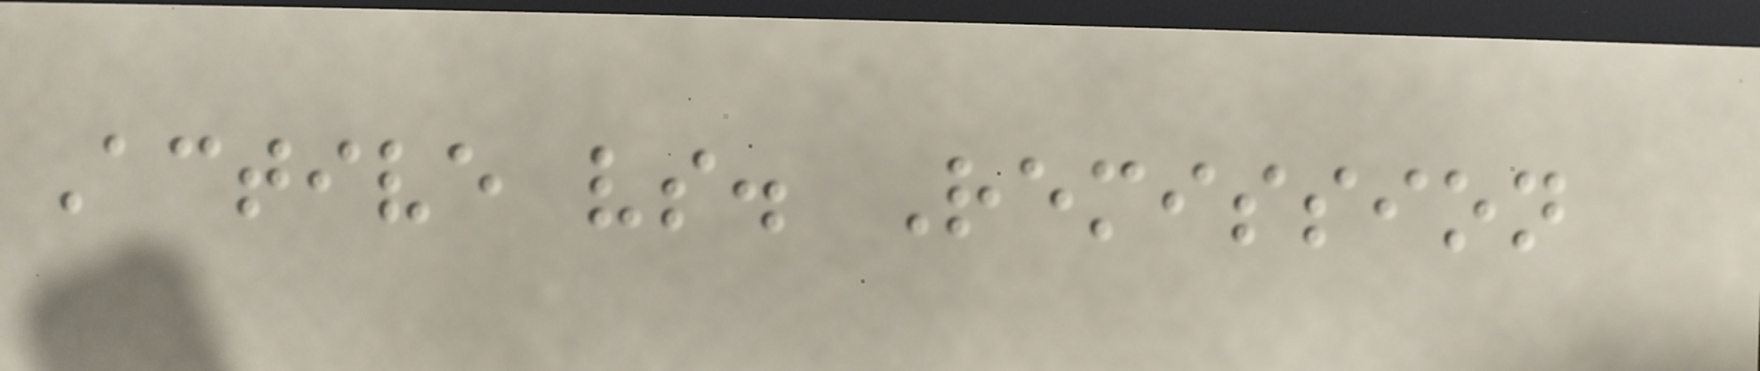Active vs. Remission
